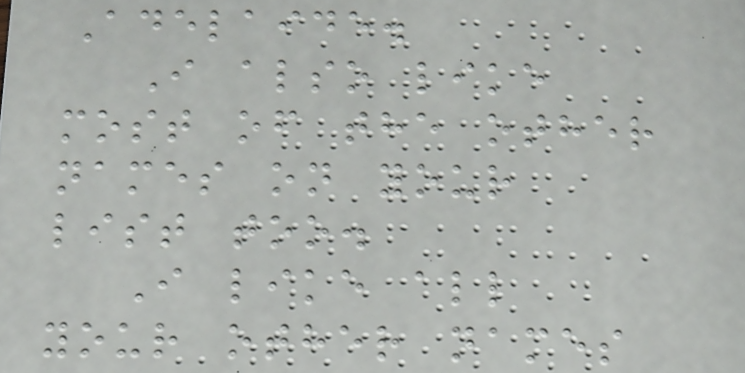Adelaide.
I also like
most of the other
names on your
list too.
I like all
your other names
